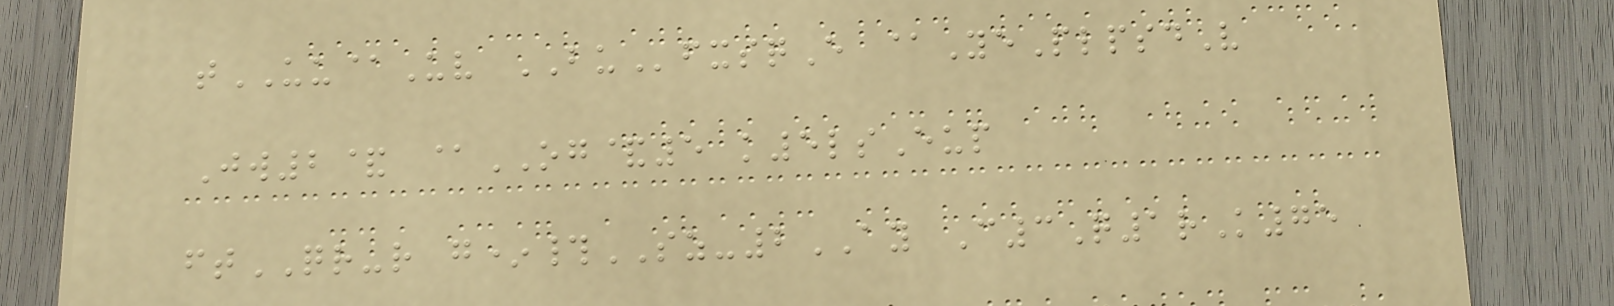tUU@Uv BUfxsqE @YePlpsdV
Jw2& @OG&5 k5lsEup
ftQR-r g*#SZ-2AY C3Q1rK75
